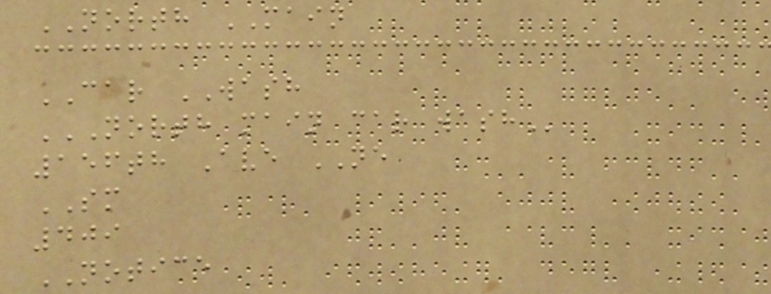NORTH MAIN
CAR WASH
NORTH MAIN CAR WASH
156th Ave NE
SM
409
NOTICE
